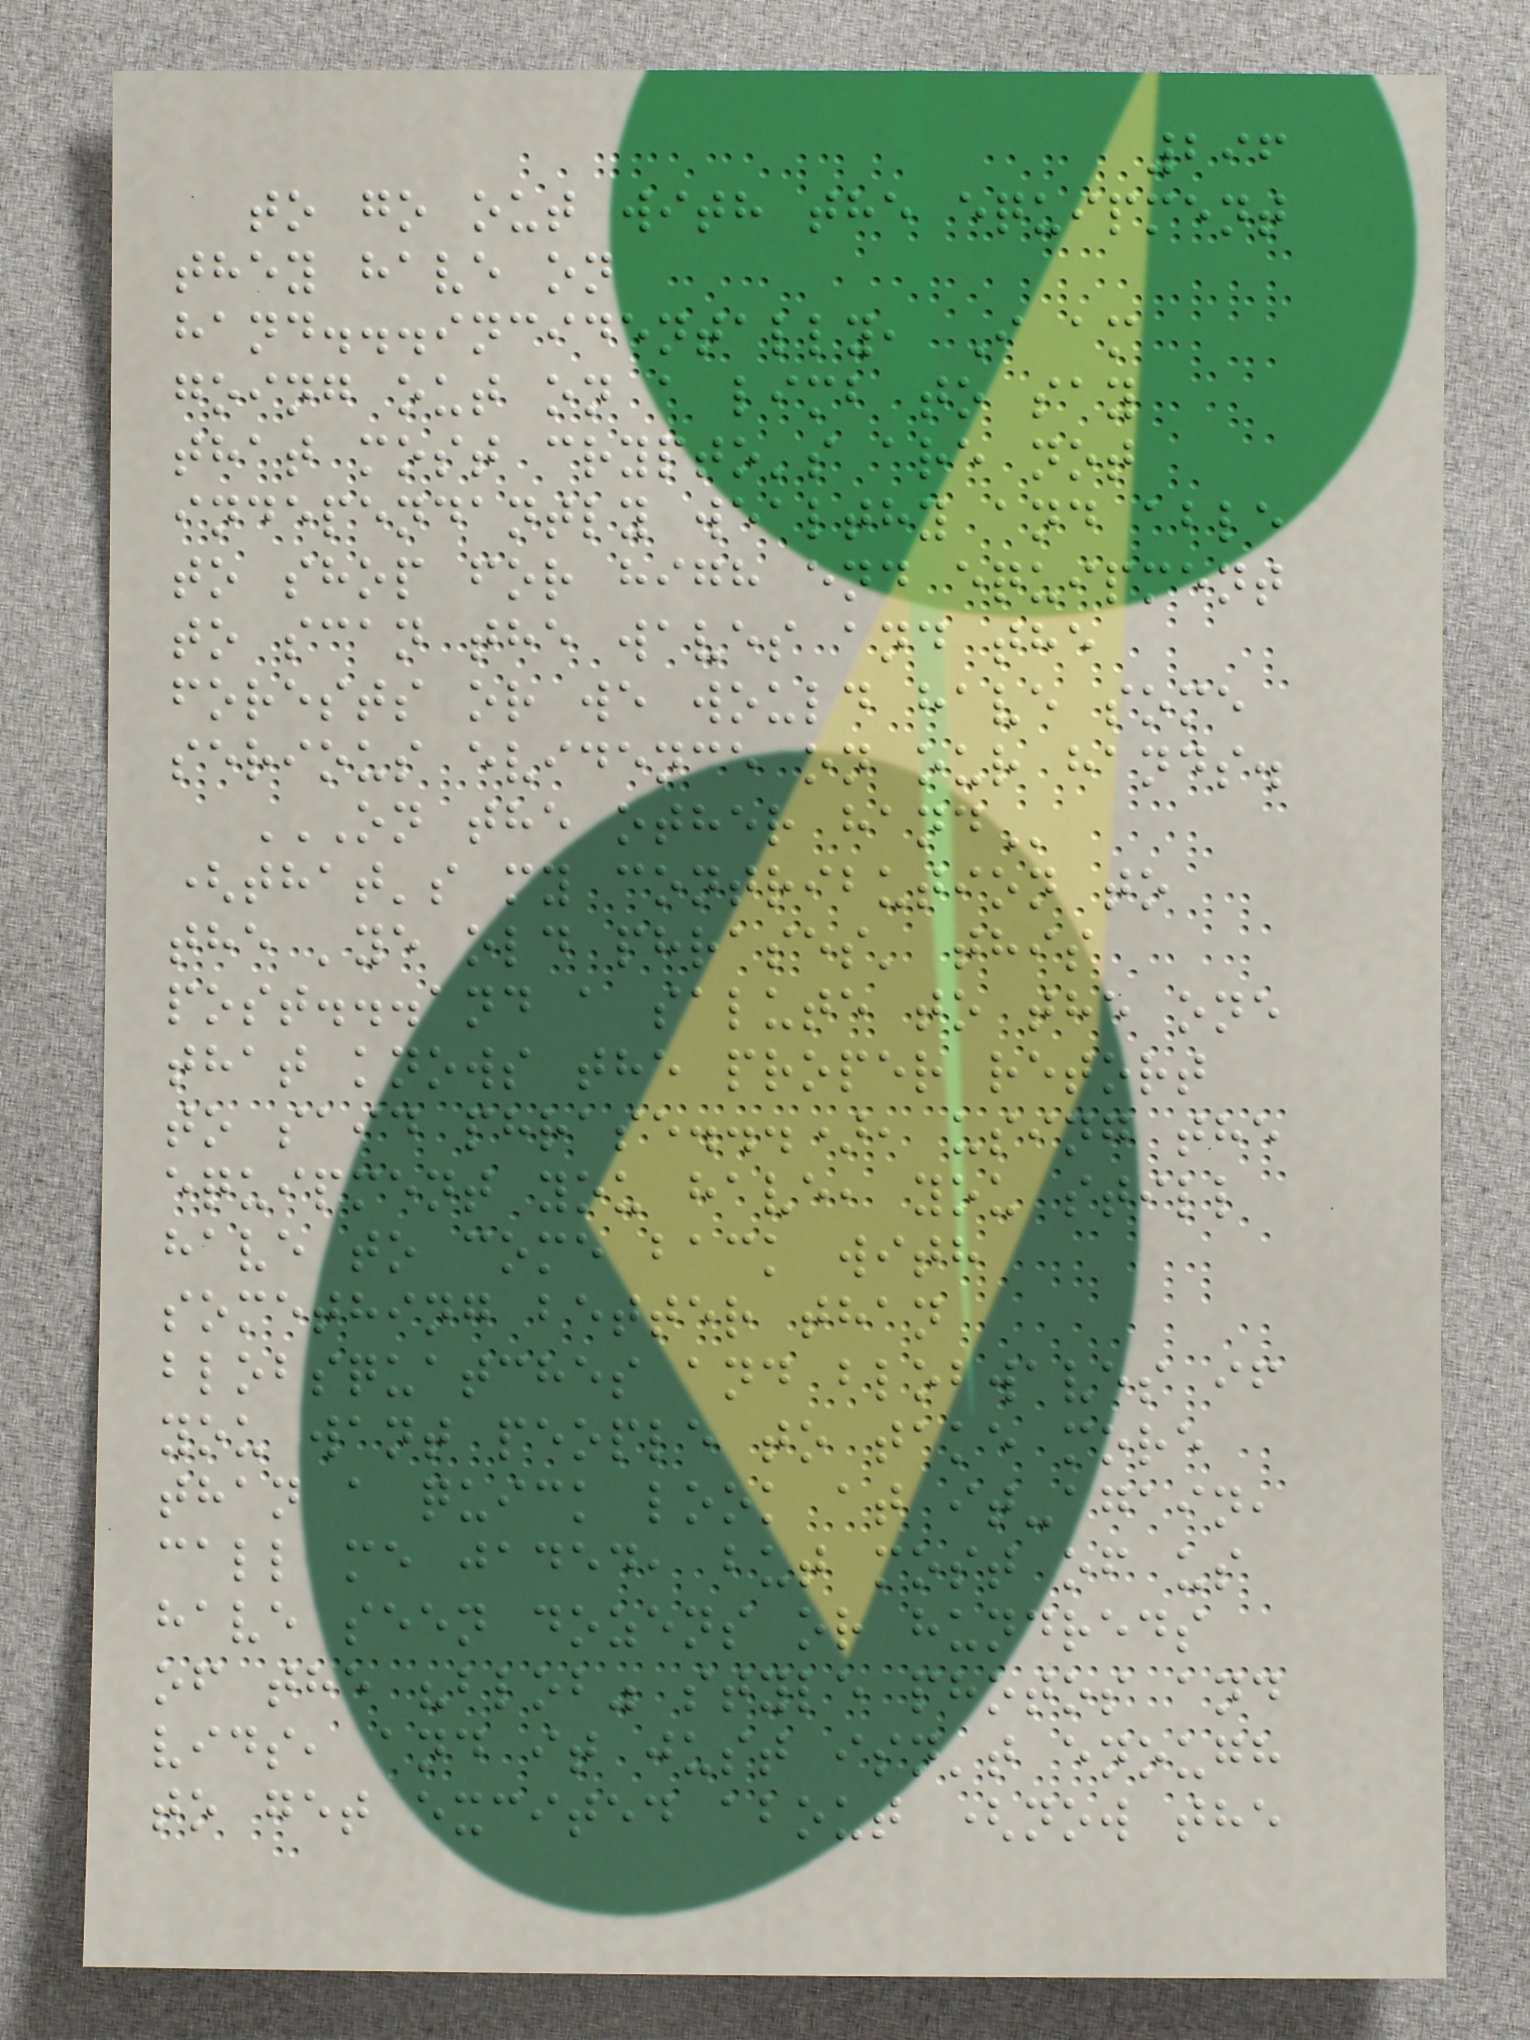296
to go out with the equipment
they have on
hand...incidentally, I am
going out on a limb to say
that most crypto's are not
independantly wealthy and able
to shop for high end equipment
to scan the waves and the
forests or we would have some
serious evidence on our hands.
ON THE OTHER HAND
(that's my contribution to
the 'ye old phrases' this
post...and a salute to the one
that knows the proper retort
to said phrase...), using the
equipment you have, you still
have to come back with
something better than
blobsquatches and blobwaves if
you want people to take more
than a quick look at it-again,
call me jaded, but most of us
have seen dozens or hundreds
of the "blob" style photos and
vids, and it just isn't enough
to get excited about (now the
